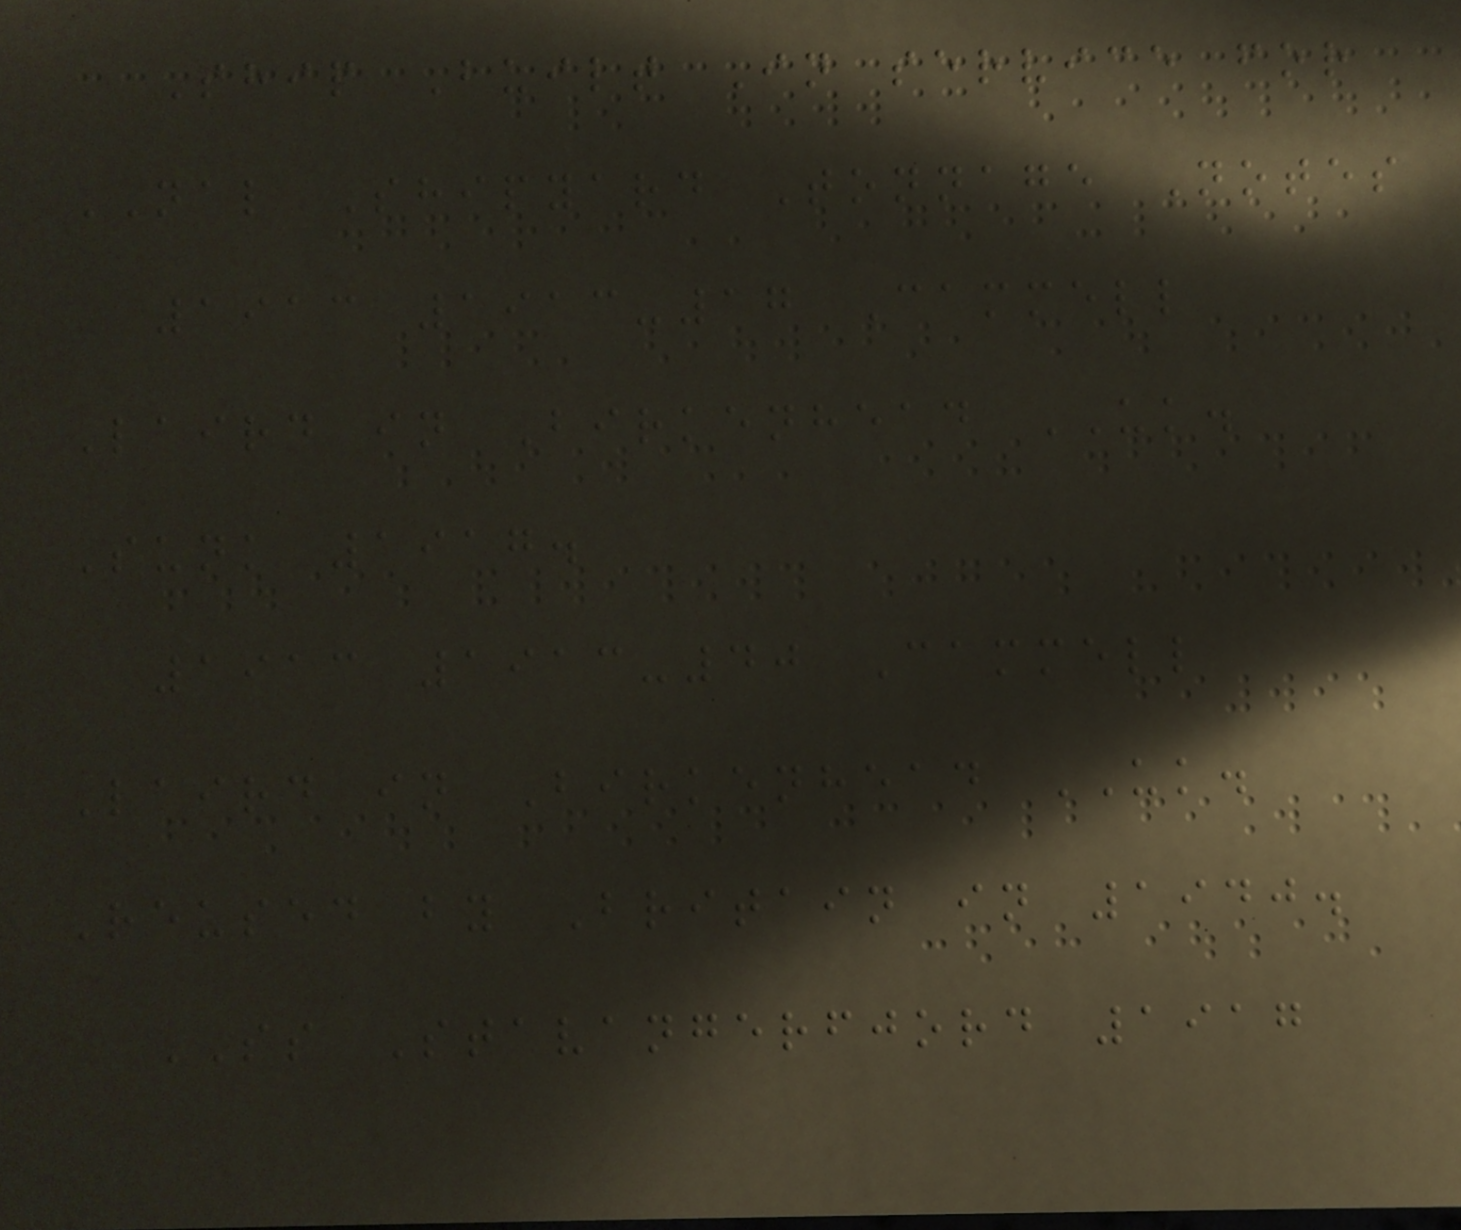Ship Built In service for
NAL Shipyard Tonnage Notes
1913 1913-17 Cammell
Laird in Birkenhead UK.
Sunk 1917.
1913 1913-40 Cammell
Laird in Birkenhead UK.
Reused by Britain in 1940.
SS Stavangerfjord 1917
